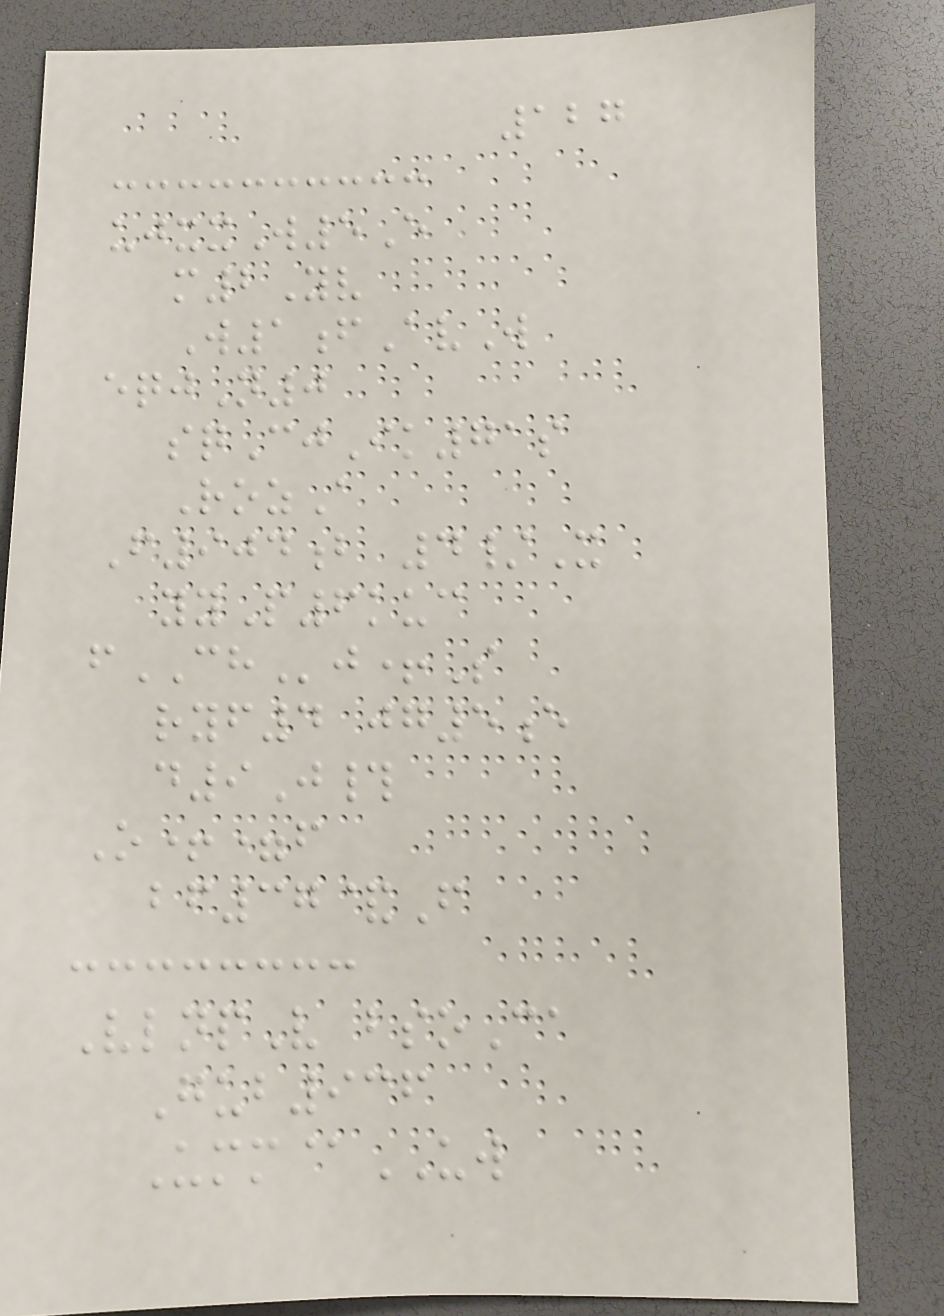127
ujxxW5E
m2Yv
W1fAvW
eqjN0
sqCjIk71s
RozA
F904b 4/X
yyP6kuc
fCHj+S
ryf4 jg5e
d9J#
O+=f
bf37&F
VlnpV bsoCa
Gub936
Umm@UW
